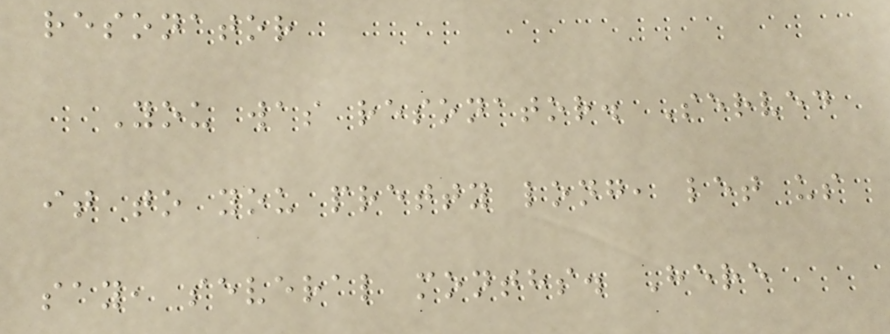resonator
You was resonator. Served
it to you pretty long, let us
say, several months. Here
